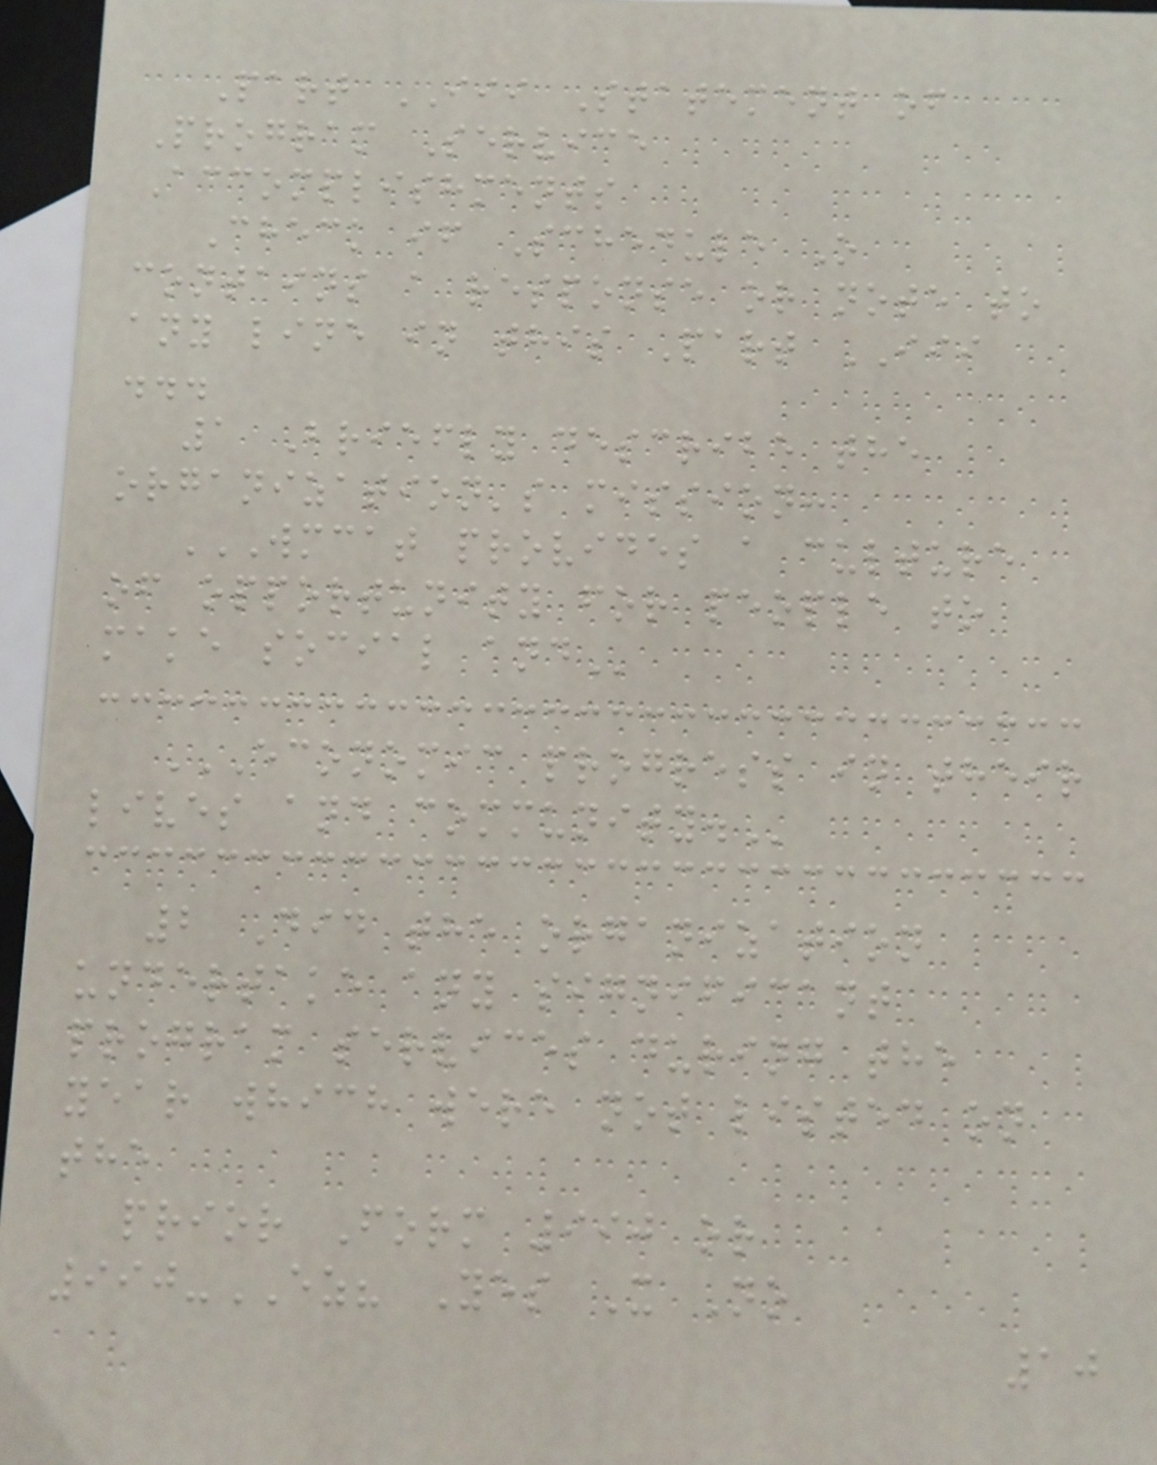Part III Statement of
Program Service
Accomplishments
Check if Schedule O
contains a response or note to
any line in this Part III
...
1 Briefly describe the
organization's mission:
WMCAT PROVIDES A CULTURE
OF OPPORTUNITY FOR PEOPLE TO
MAKE SOCIAL AND
ECONOMIC PROGRESS IN THEIR
LIVES AND COMMUNITY.
2 Did the organization
undertake any significant
program services during the
year which were not listed on
the
prior Form 990 or
990-EZ? Yes X No
10
